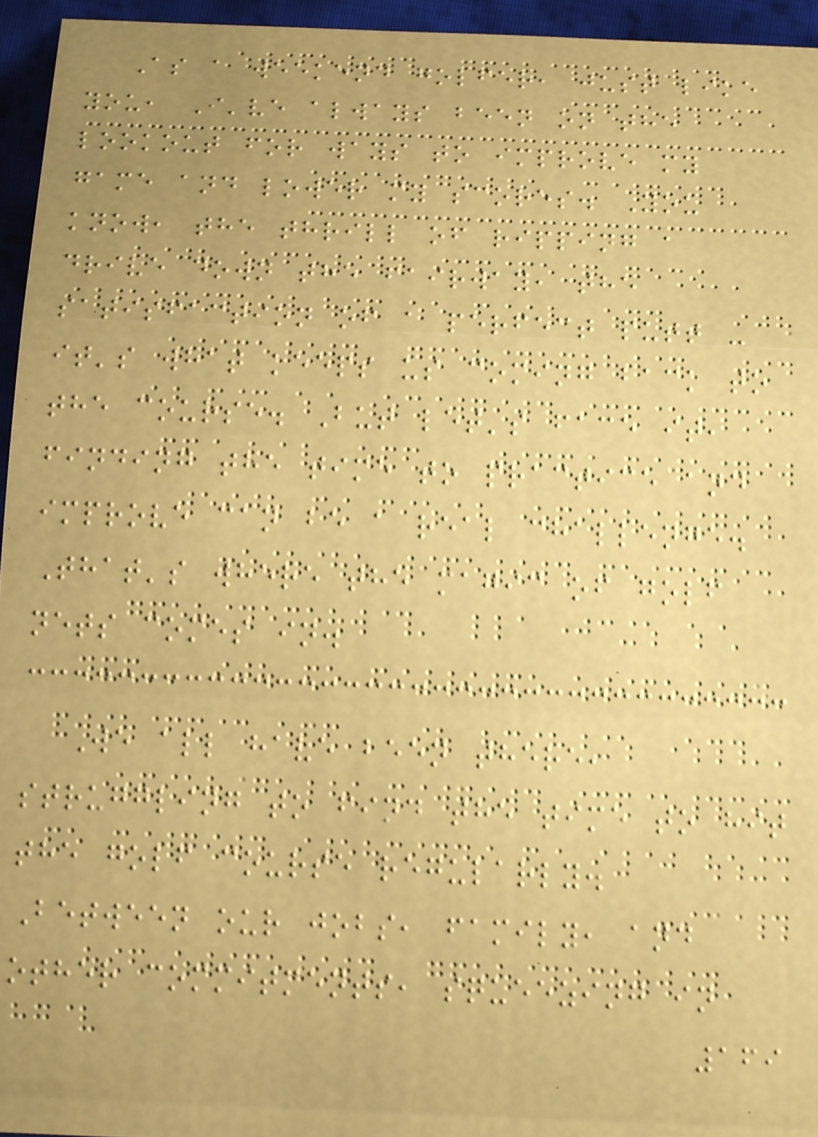As a weekend golfer, just like
you, I've always been on the
lookout for ways to improve my
game and lower my scores. You
know, the thrill of ripping a
drive down the fairway, the
satisfaction of a perfect putt -
it's what keeps us coming back to
the course. But let's face it,
finding the time to practice and
improve can be a real challenge.
That's where the magic of golf
nets comes in.
We all have been there,
struggling to find the time to hit
the golf course regularly.
Between our jobs, family, and
other commitments, squeezing in
169
